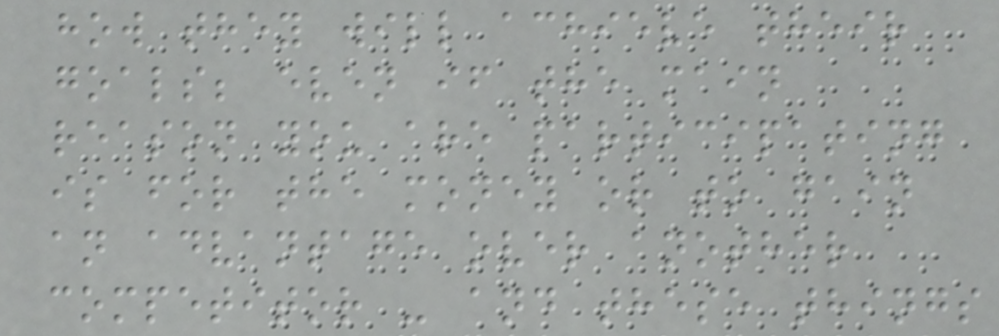how they will achieve their
goals; even if the main
reason you are participating
is for the money or to gain
an advantage over another
competitor - and these things
